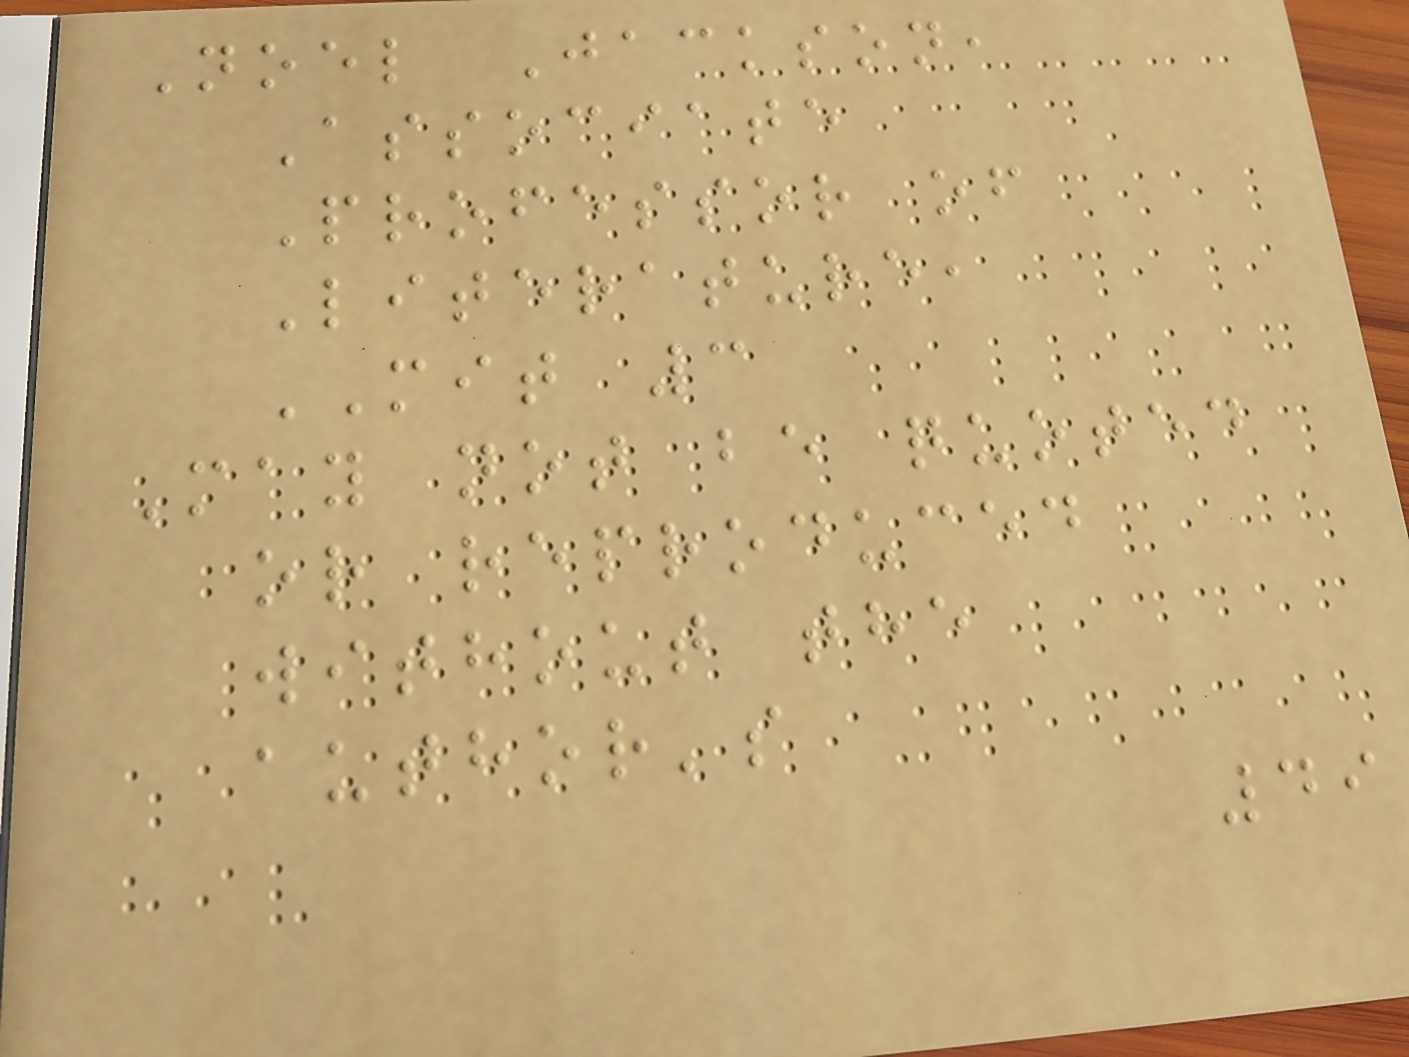Noel Jackson,
Associate
Professor of
Literature,
MIT 3
May not be quoted
or reproduced
without the
author's
49
